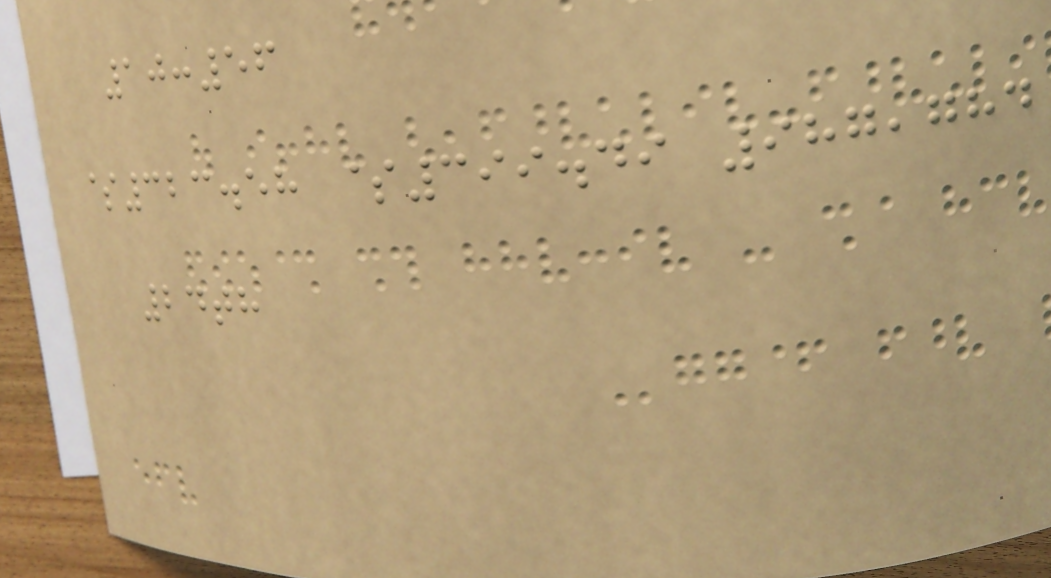10:56
$323.58 $399.49 987,784
24th
